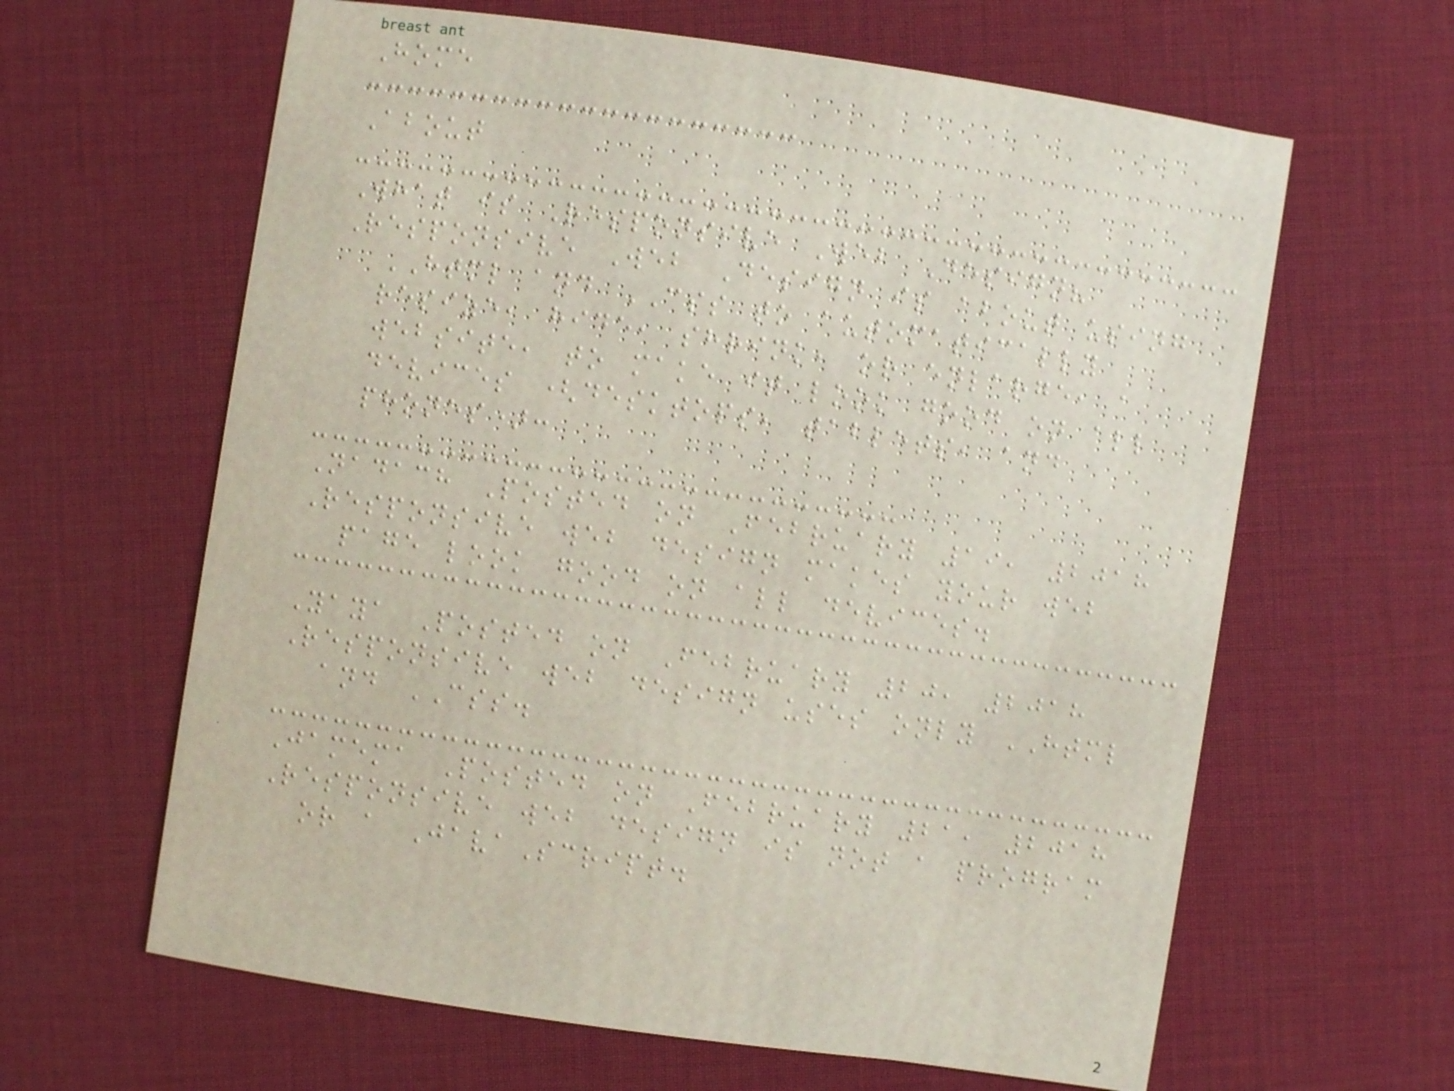Home
About
What is Responsive Web Design?
Responsive Web Design is about using
HTML and CSS to automatically
resize, hide, shrink, or enlarge, a
website, to make it look good on all
devices (desktops, tablets, and
phones):
Nadach Posted on February 19, 2018
Responsive web design makes your web
page look good on all devices.
Yaya Posted on February 20, 2018
Responsive web design uses only HTML
and CSS.
Jamema Posted on February 21, 2018
Responsive web design is not a program
or a JavaScript.
